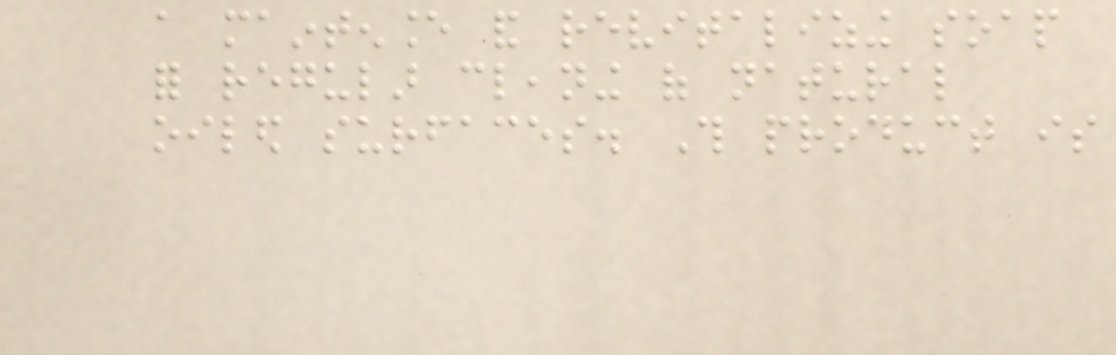a maintenance and revitalizing soap
for regular cleaning of natural
oiled surfaces. This product is
